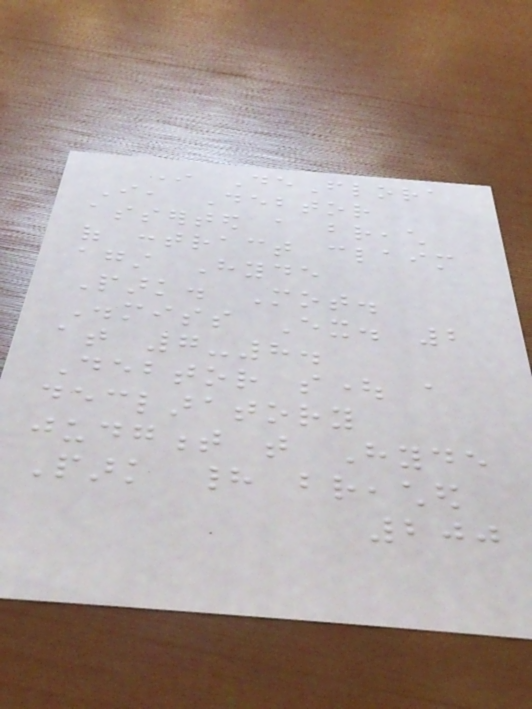In DeFlora
I, Debtor
asserted a breach
of contract claim
against Hyde
Park. Mot.
Dismiss Ex. 2
at 7-8.
Debtor sought a
declaratory
judgment that Hyde
Park had breached
200
